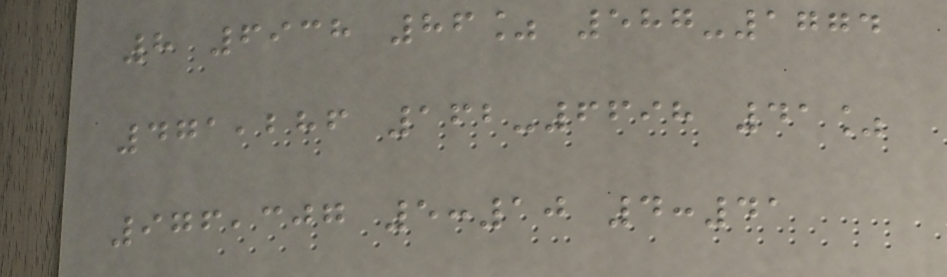8 6938 86% 587-1774
471,286 162-6698 41%
976,307 5:10 4:41
